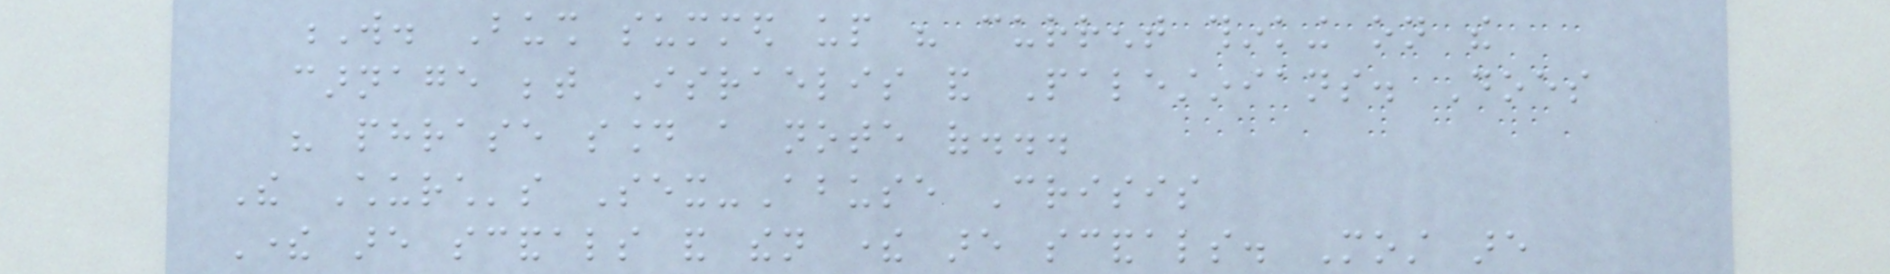W. Bush summed up his current thinking on the
carnage between Israelis and Palestinians. Does
his phrase sound a note of...
The Church's Sex-Abuse Crisis
There are scandals and then there are scandals. Most are
